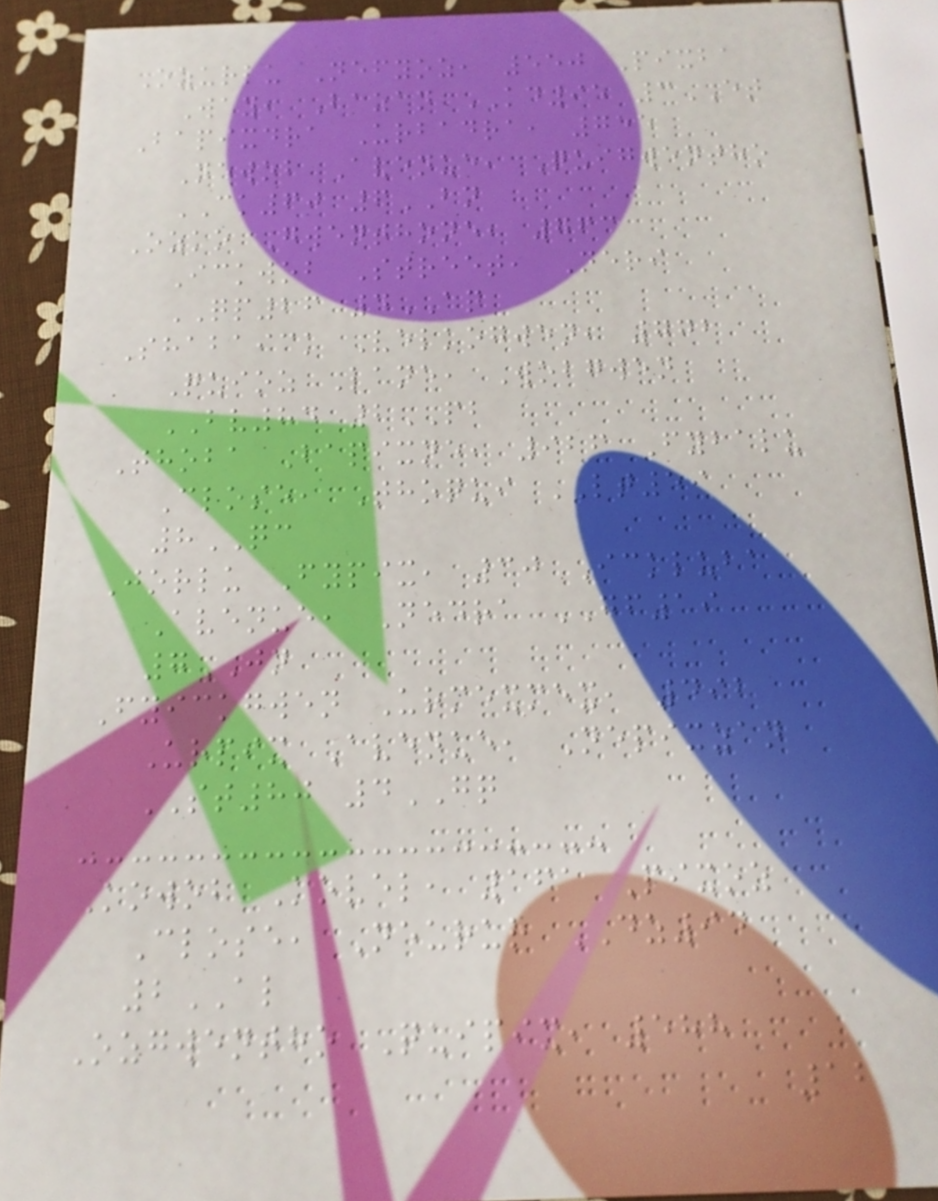Ozurlu Nefyoz, 550 Pixba
Way, Bazan KD95 3ET
Bapixdra Urbadra, 755
Newob Avenue, Quigwentho
CK60 6BN
Ozko Gwenthone, 763
Ickwob Street, Neri
QP26 4AQ
Shabaick Velkogwen, 772
Quioz Lane, Wobgwen
BV84 2PB
Thoba Bapixne, 926 Fybalu
Close, Thoqui LT59
8QC
Jorlu Fypix, 30 Ickluba
Avenue, Nedra GF19
7JN
Fyickgwen Urmexmex, 492
Urpix Avenue, Nepixzan
ST80 4GQ
Kowob Kovel, 161 Pixoz
Close, Neurur DZ94
2AL
Ozgwentho Quipix, 588
12
